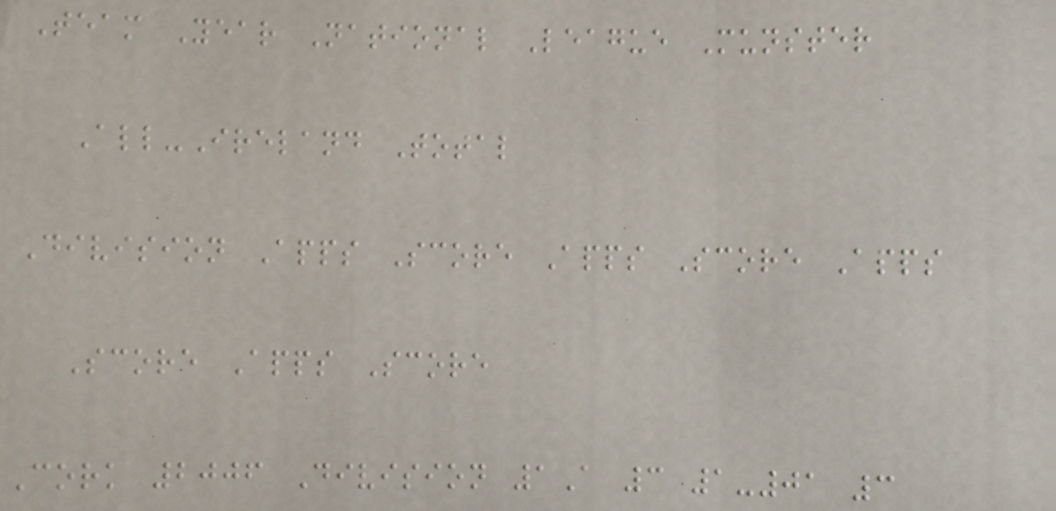Team Year National League Munster
All-Ireland Total
Division Apps Score Apps Score Apps
Score Apps Score
Cork 2006 Division 1A 3 1-01 3
